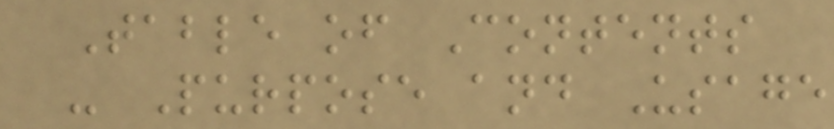Table of Contents
- Purpose and Usage
